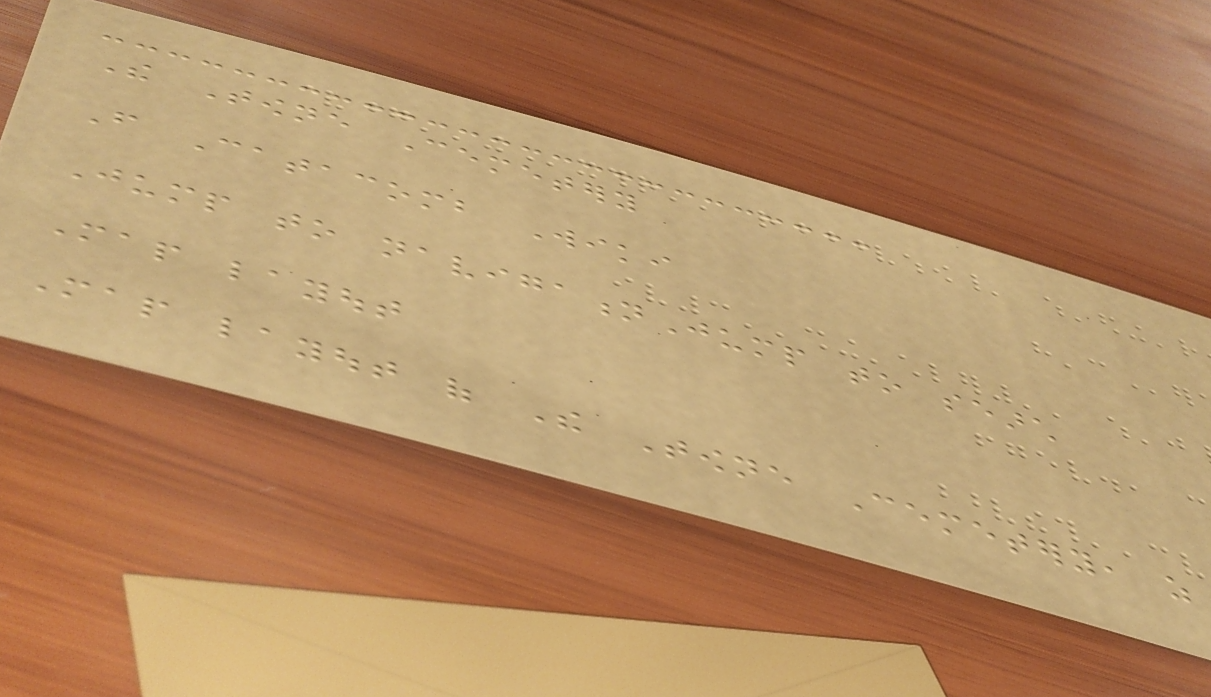The Towne Cemetery
From Catacomb Wiki
Jump to navigationJump to search
Map layout
Map layout of The Towne Cemetery, as
